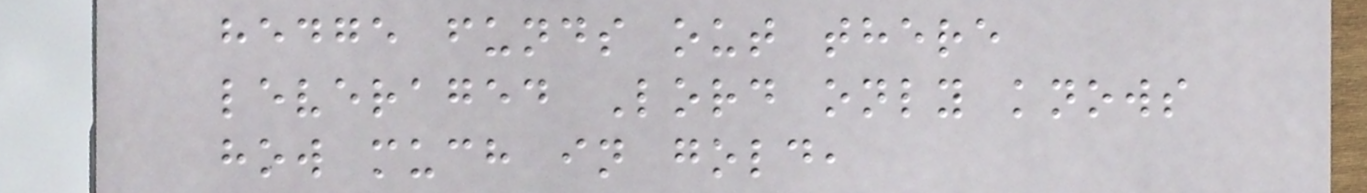hedge funds out there
leveraged Lord only knows
how much in gold,
